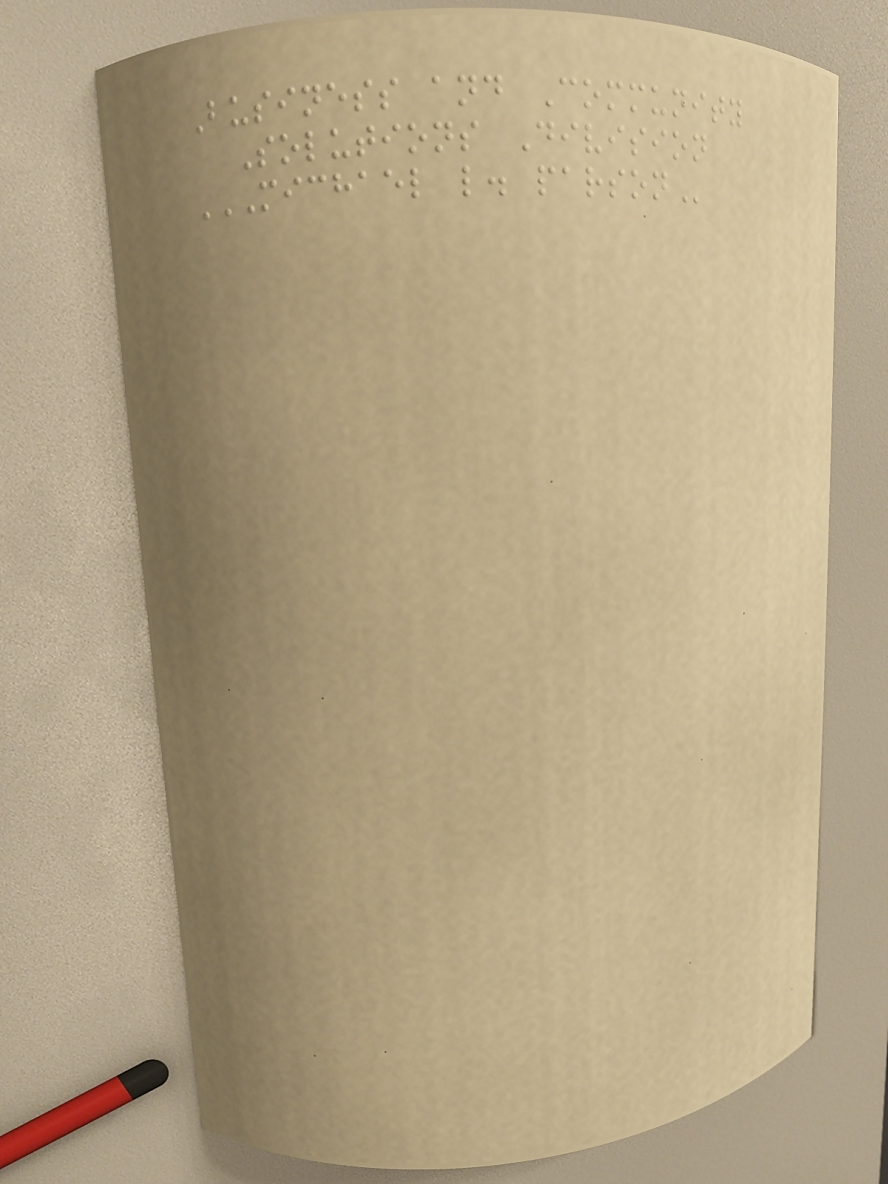Business and Community
Solutions Division
MICHAEL L. PARSON
